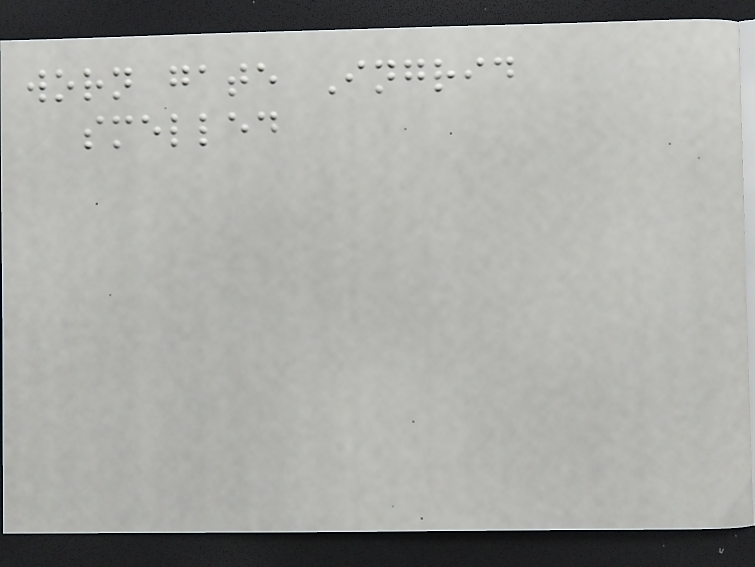worn gate Ingrid
smelled
